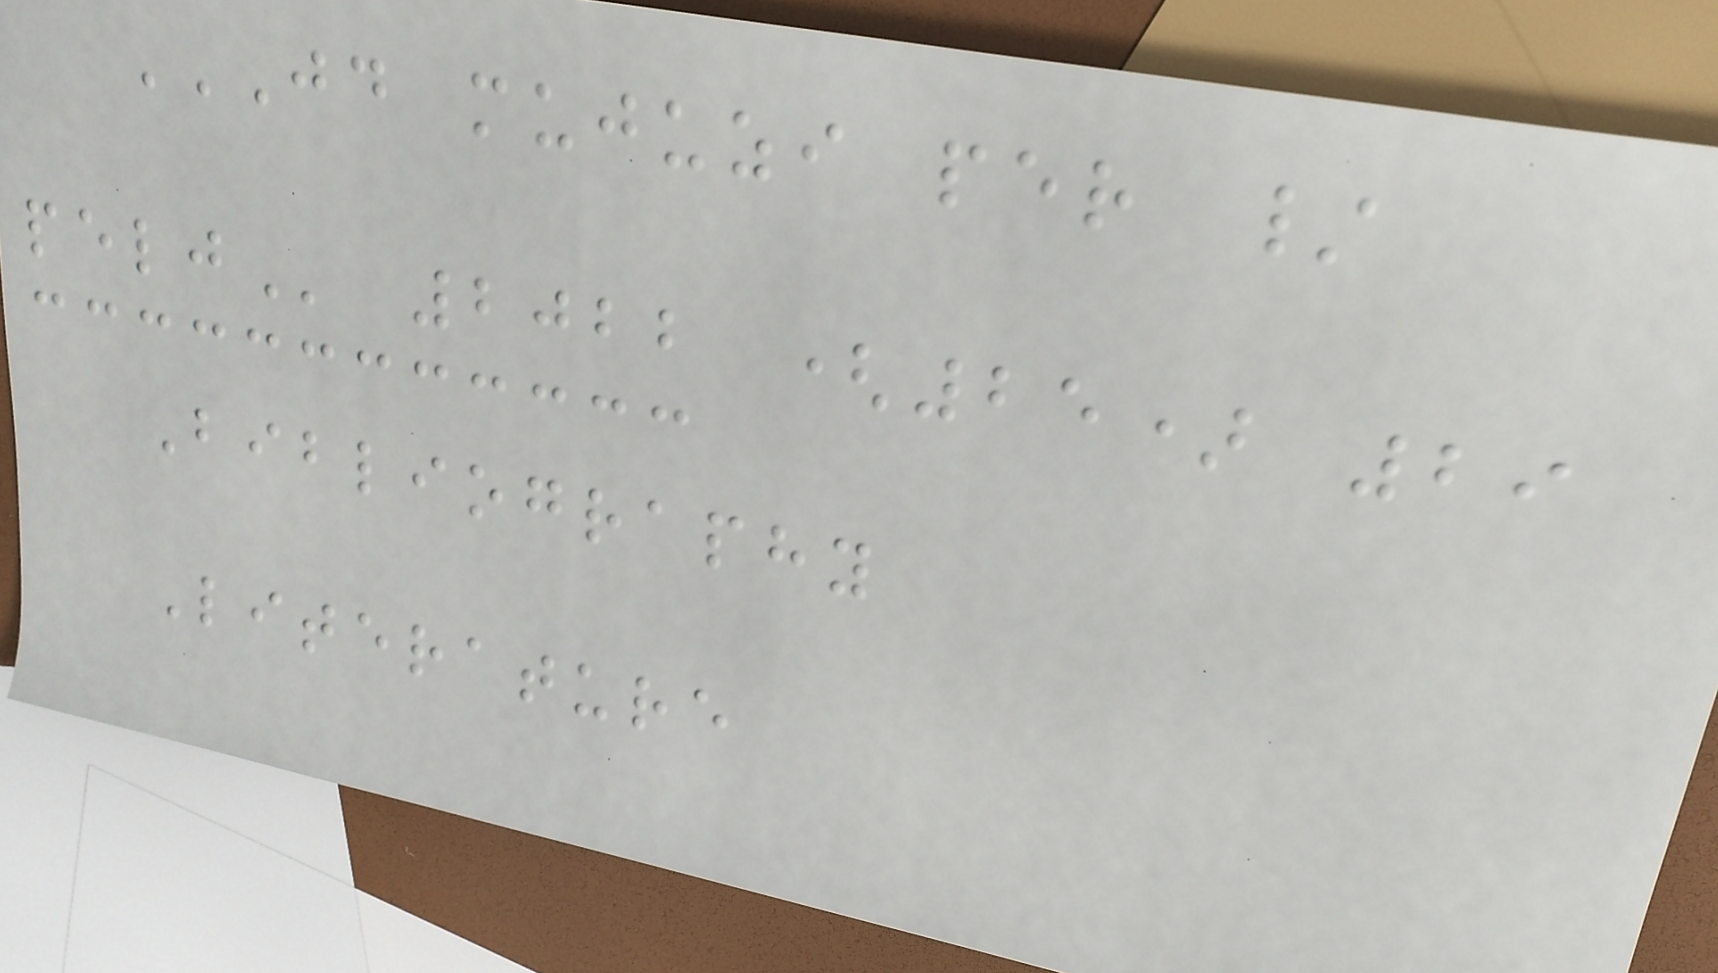JD MUJUZI PER /
PELJ 2022 (25) 29
Bibliography
Literature
